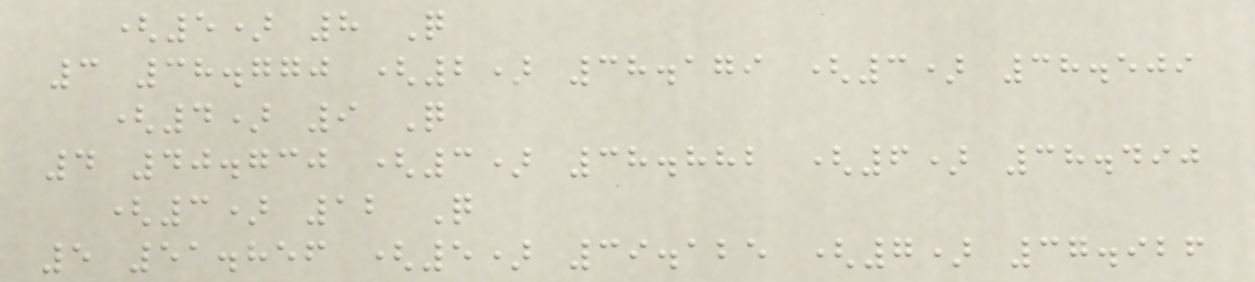(5) 8 Q
3 38.770 (2) 38.179 (3) 38.509
(4) 9 Q
4 40.730 (3) 38.882 (6) 38.490
(3) 12 Q
5 51.856 (5) 39.125 (7) 37.926
